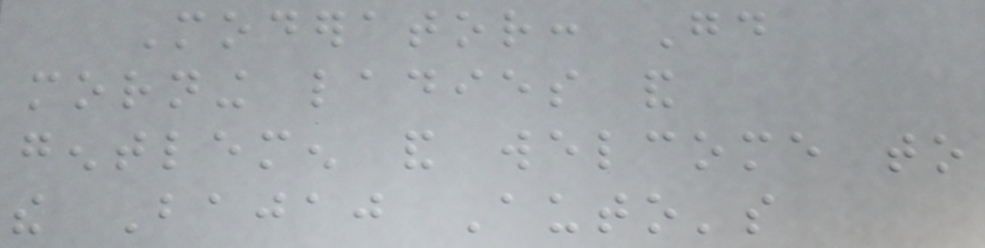Moderator: Good
morning ladies and
gentlemen and welcome to
the Bajaj Auto's
